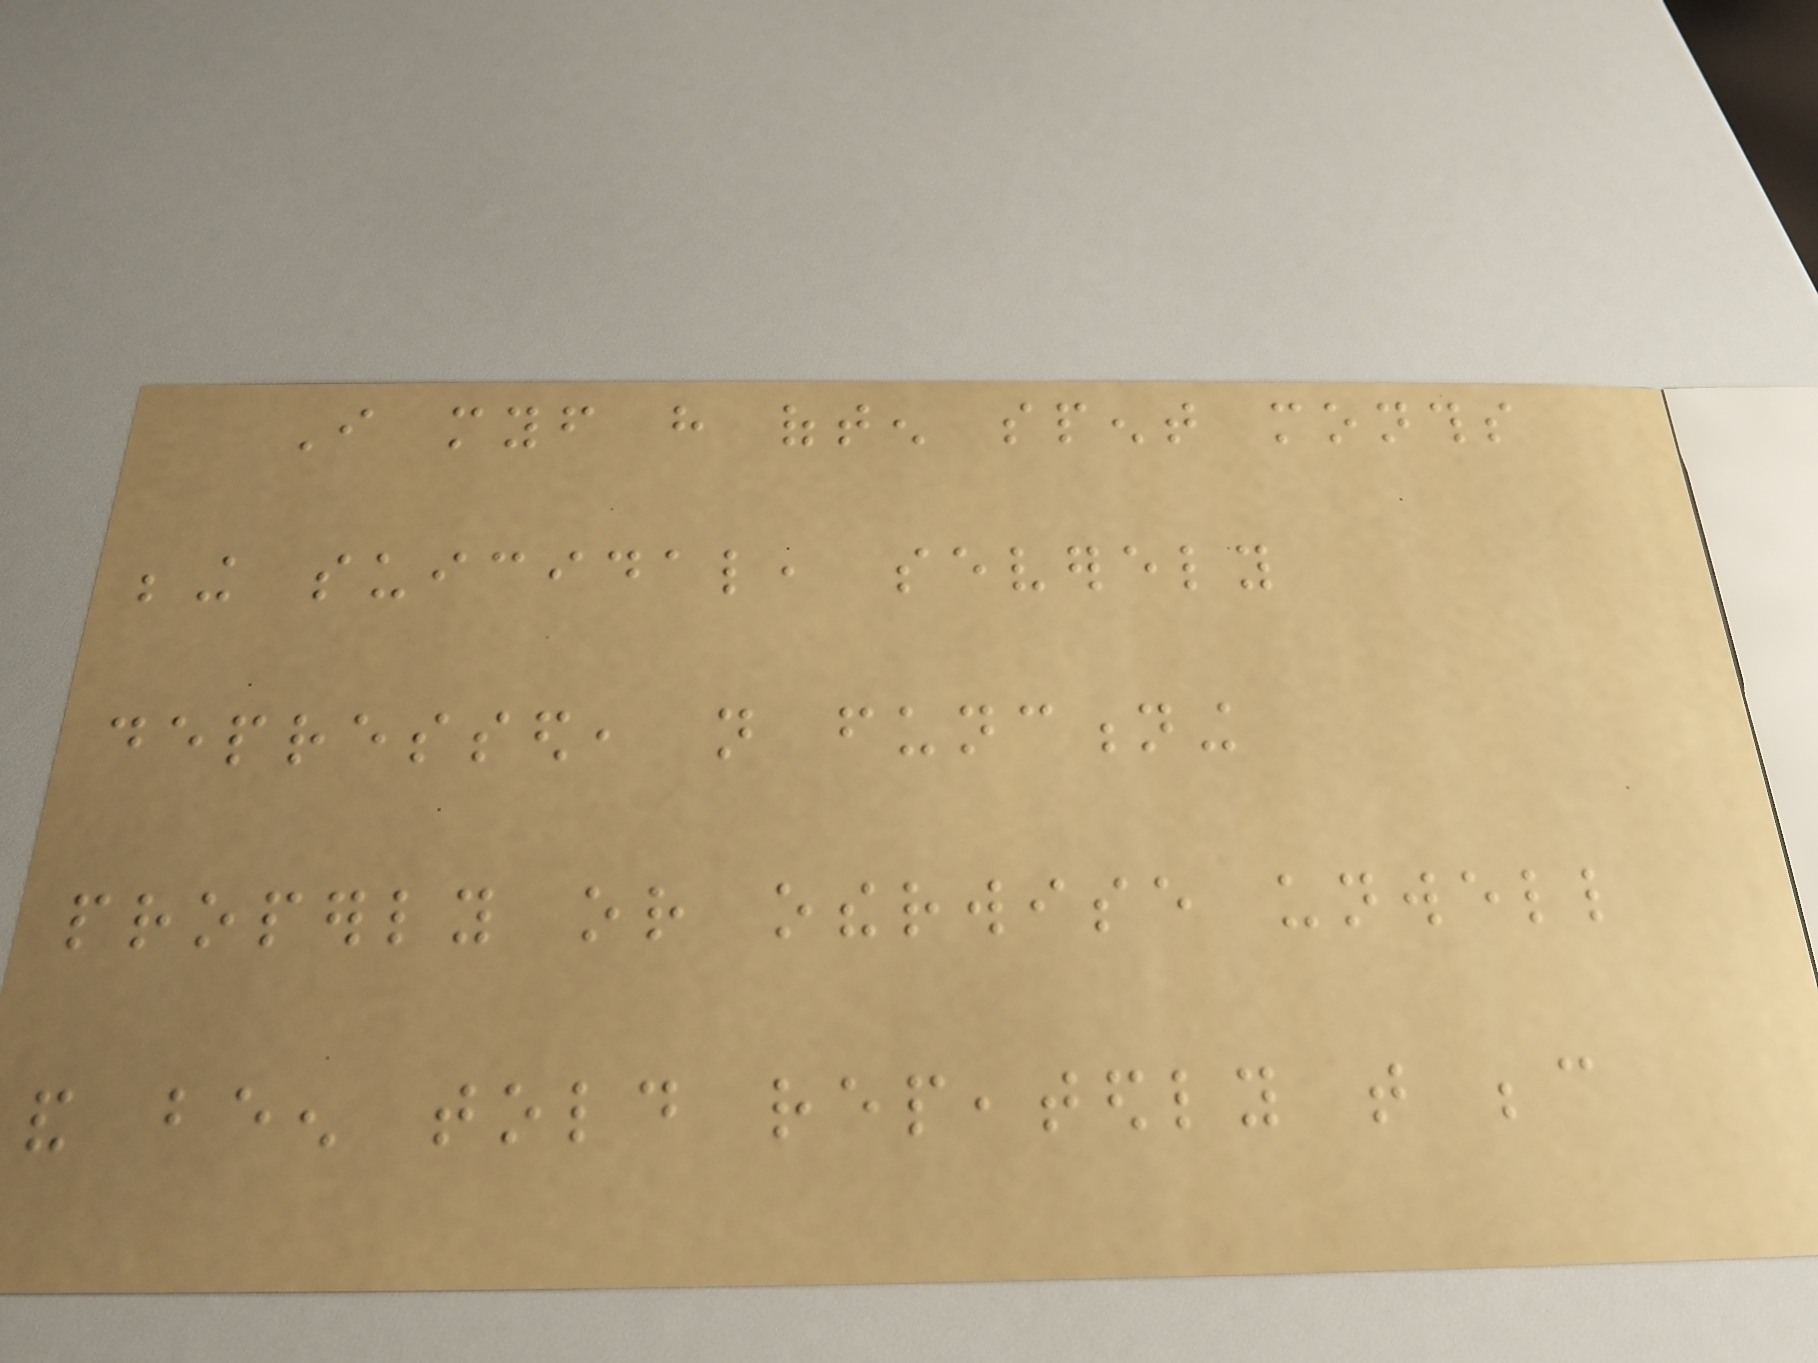I myself have often spent months
being suicidal, severely
depressed, not functioning
properly or otherwise unwell
and been told repeatedly that because
